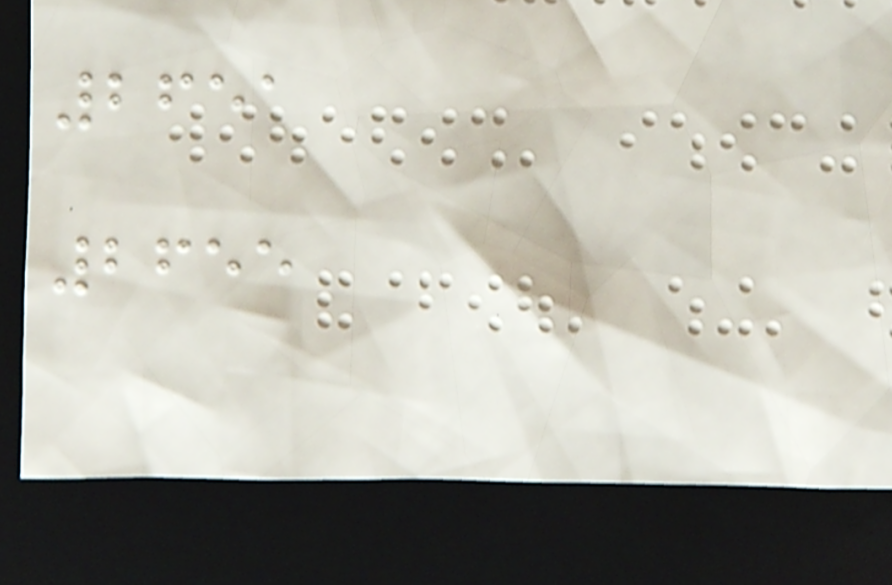2651
2655
